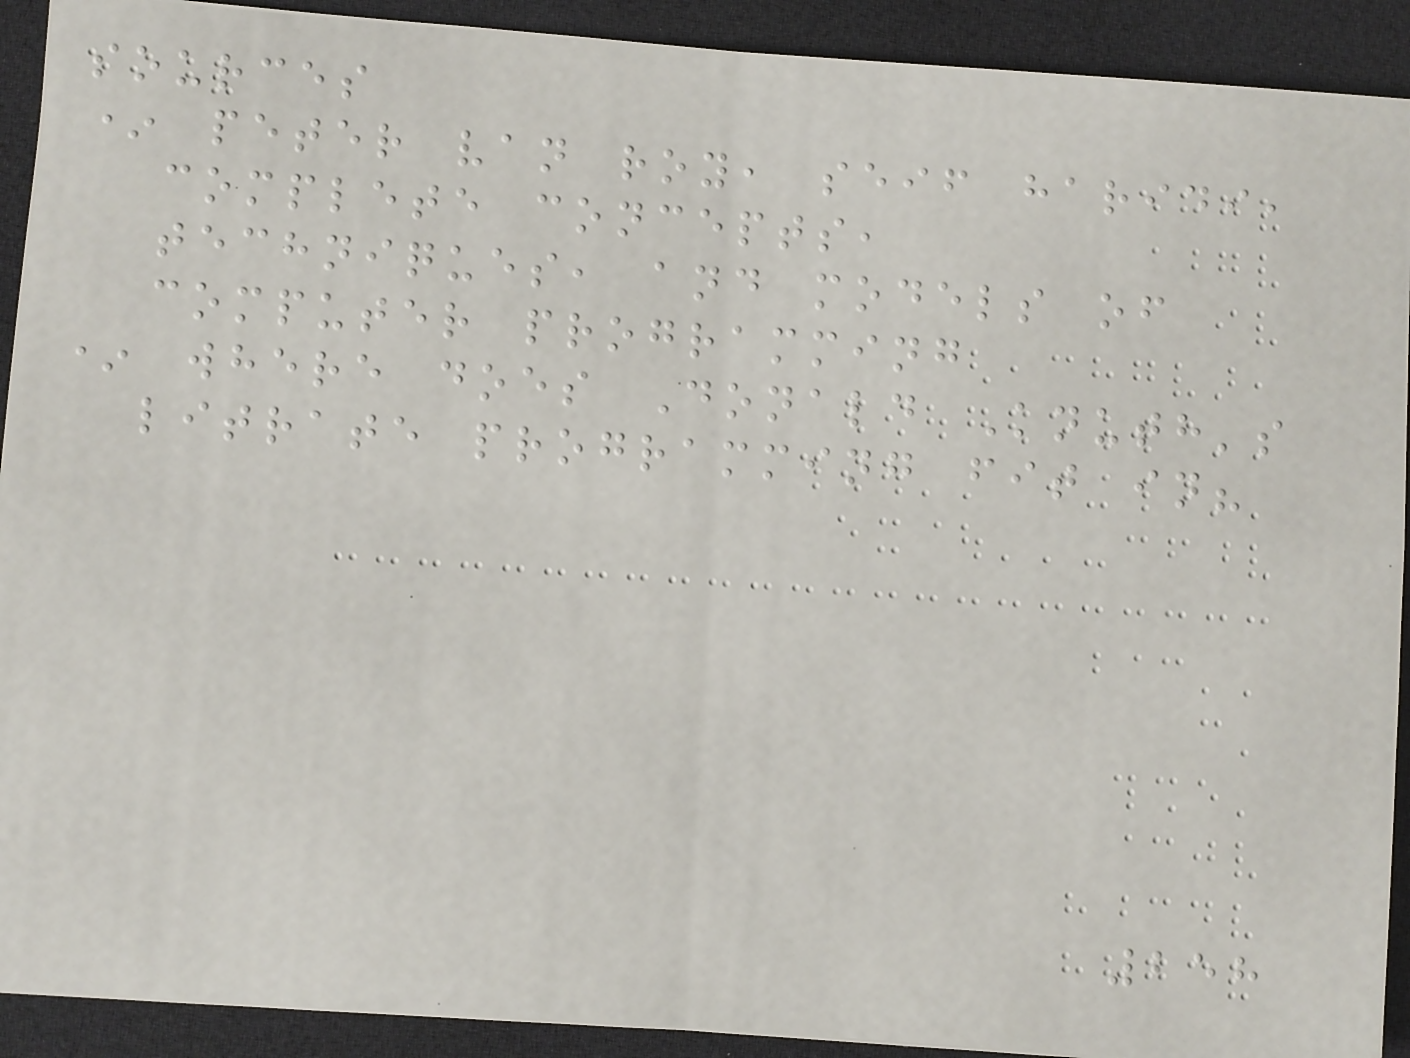sources
* peter van roy, seif haridi,
complete concepts,
techniques, and models of
computer programming
* where does Donald Knuth's
litrate programming fit in?
258
